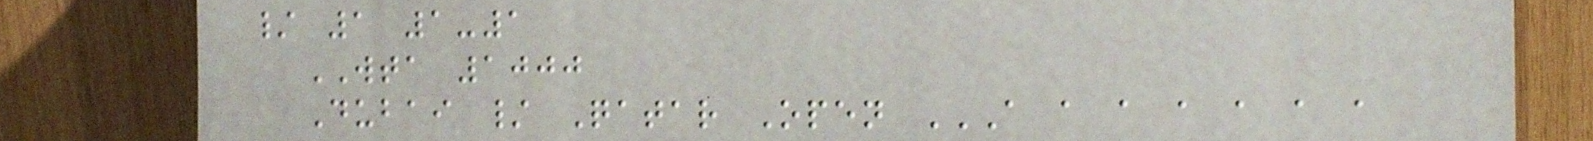/ 1 1-1
WTA 1000
Dubai / Qatar Open A A A A A A A
